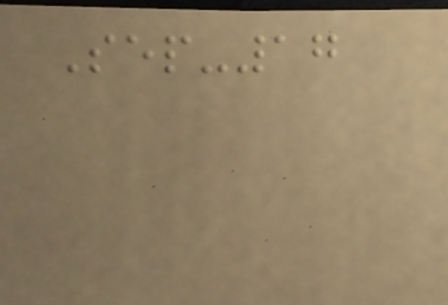Sep-17
